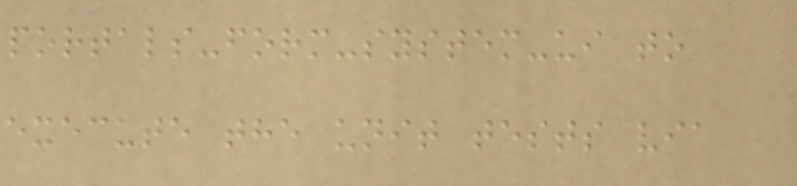portals-form-system-ui to
execute the unit tests via
